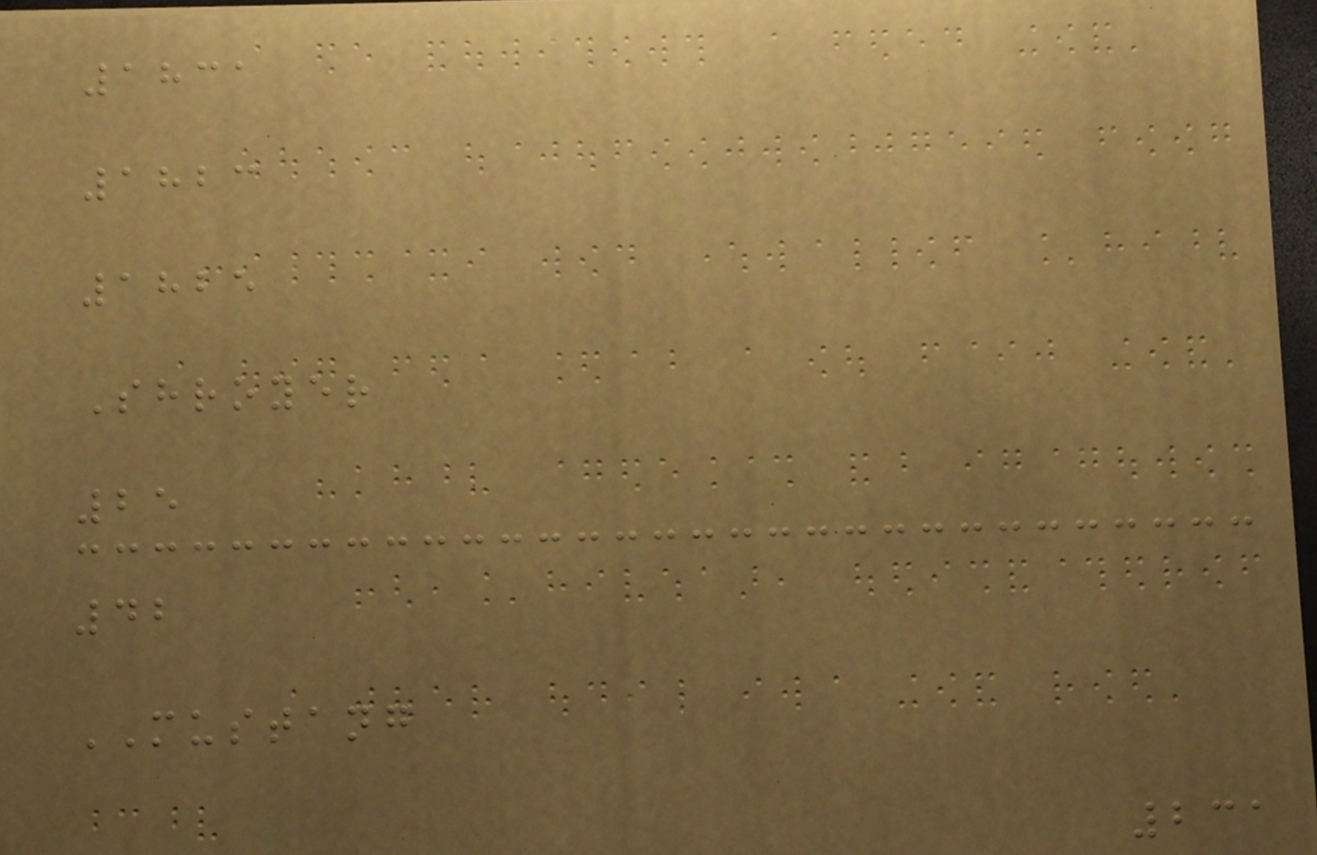1831
1823
1825
Shroyer
25
42
MUSTANG
231
